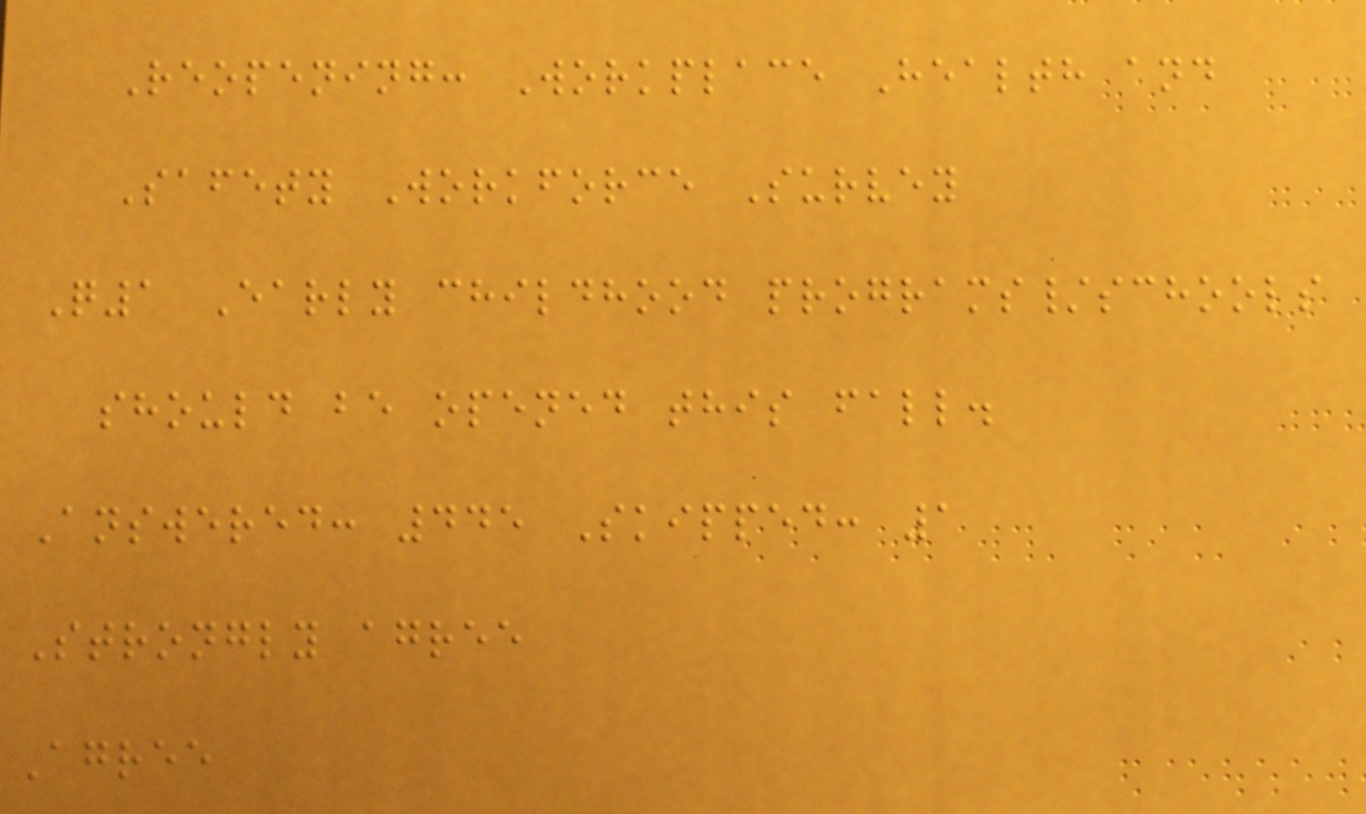Reopening: Workplace Health and
Safety Workforce Survey
Q1 Early childhood programs/schools
should be opened this fall.
Answered: 445 Skipped: 1
Strongly agree
Agree
